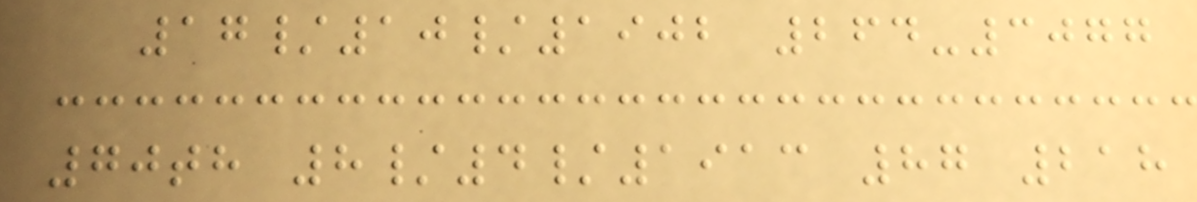17/10/1902 264-3077
70th 8/4/1913 87 218
